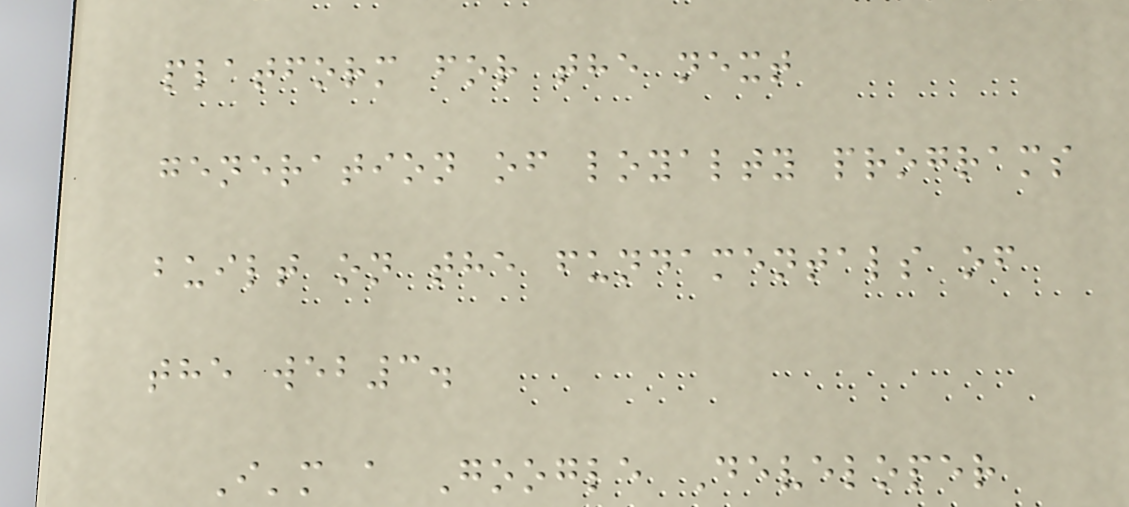platform for the next
generation of loyalty programs
built on the fundamentals of
the web3.
I'm a Google Developer
